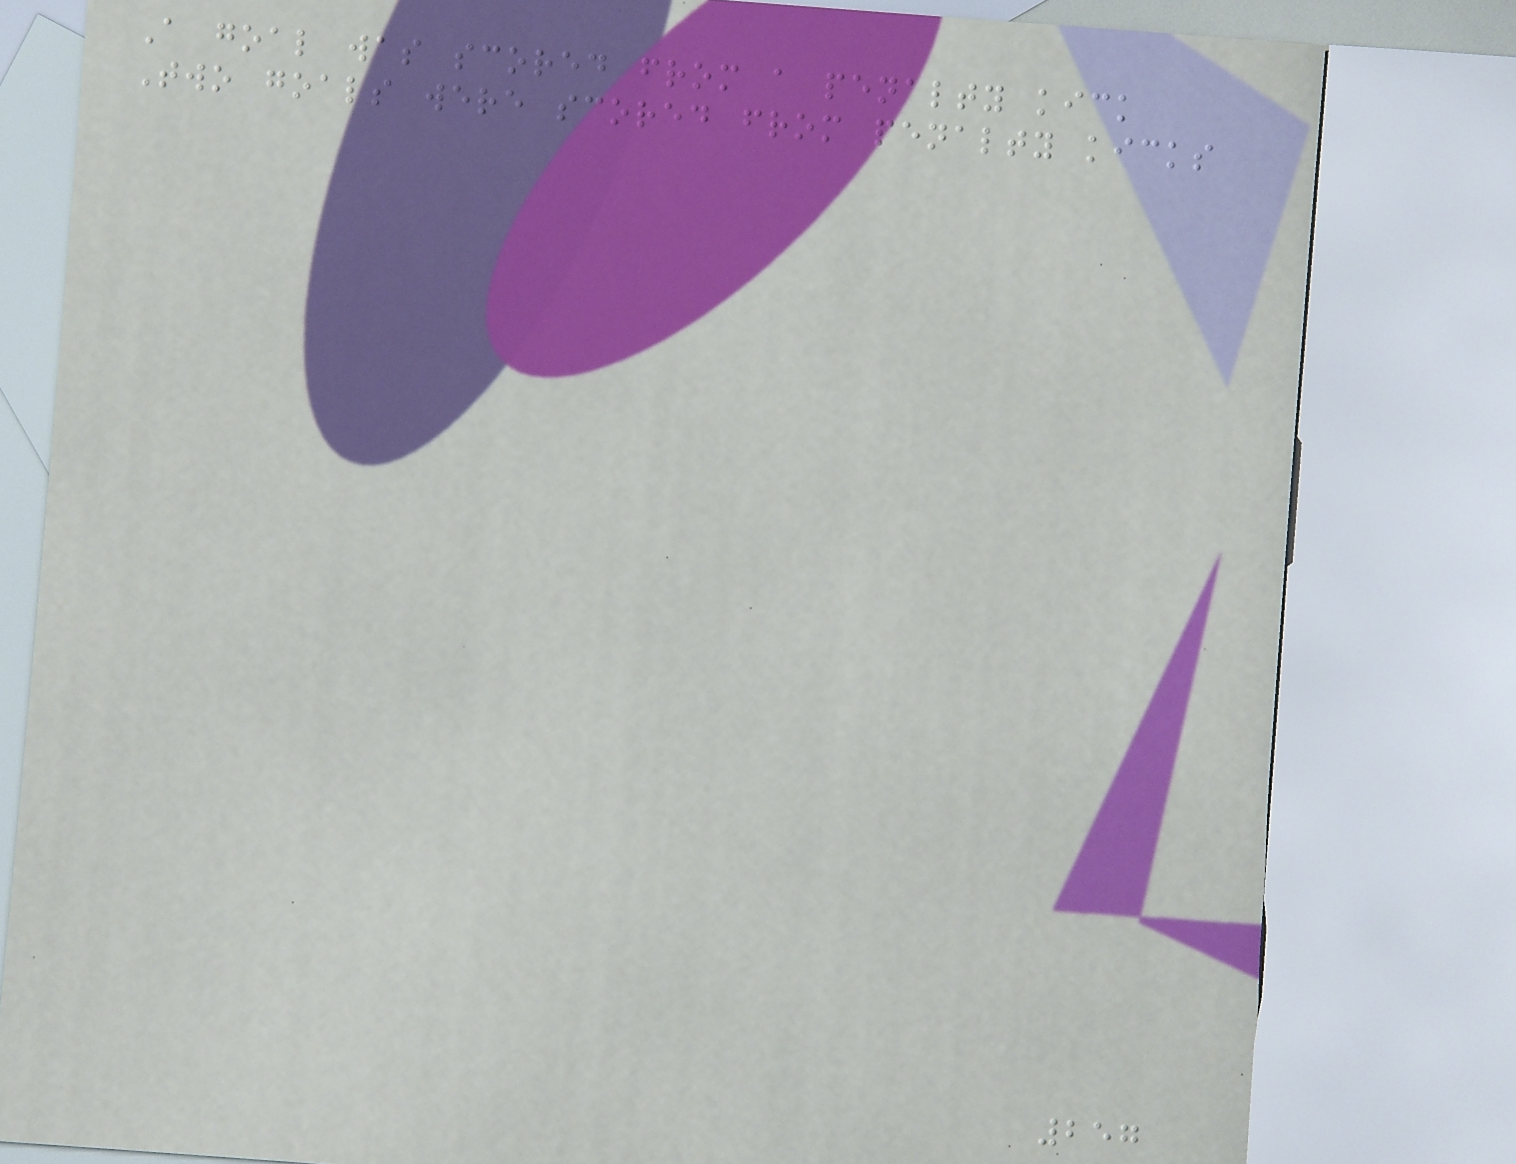A goal was scored from a penalty kick
Two goals were scored from penalty kicks
257
